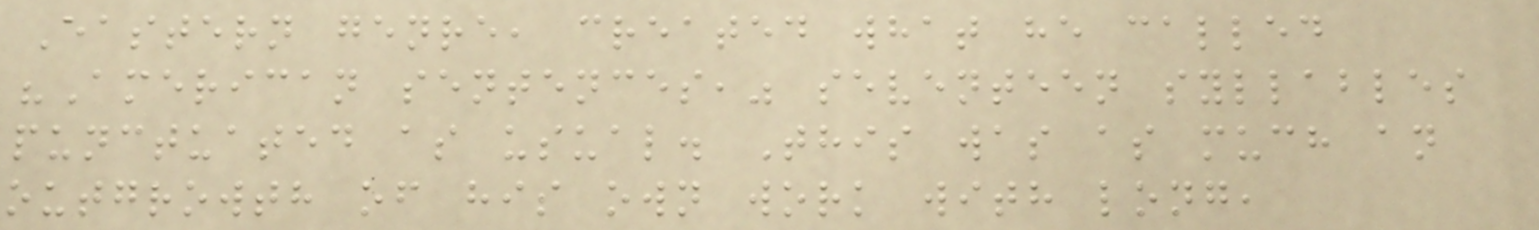Eastern genre, created what he called
"American sentences," seventeen syllables
punctuated as usual. This was as much an
outgrowth of his own work with long,
